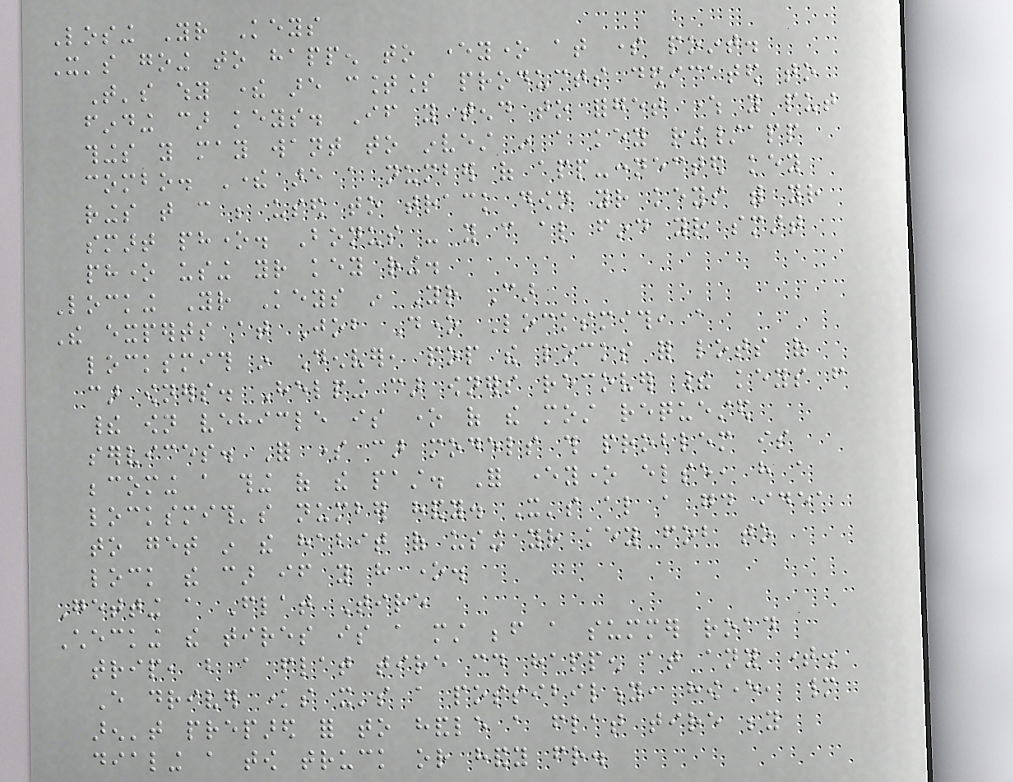Losing Your Keys
It's going to happen to everyone at some point.
That's why there are countless products dedicated to
finding car keys. If you tend to forget where you put
things you may want to invest in a key ring/app
combo. There are a number of app-connected key
rings that can be used to track down your keys with your
smart phone. Bonus - you can also find your smart
phone using your key ring.
Locking Your Keys in Your Car
The experts at Job Done Locksmith, a
locksmith in Denver, pop the locks for lots of
car owners. Helping car owners recover their keys from
their own vehicle is one of the most requested
services. For some car models this problem is
becoming a thing of the past. For everyone else, have a
locksmith's number handy. It's also a good idea
to get in the habit of using your key fob to
lock the car if you have one.
Getting a Flat Tire
Checking the tires is a must before a summer road
trip, but a flat tire could happen at any time.
Every driver knows it's a possibility, however, many
aren't prepared for to handle a flat tire beyond
dialing a tow truck or handy friend.
